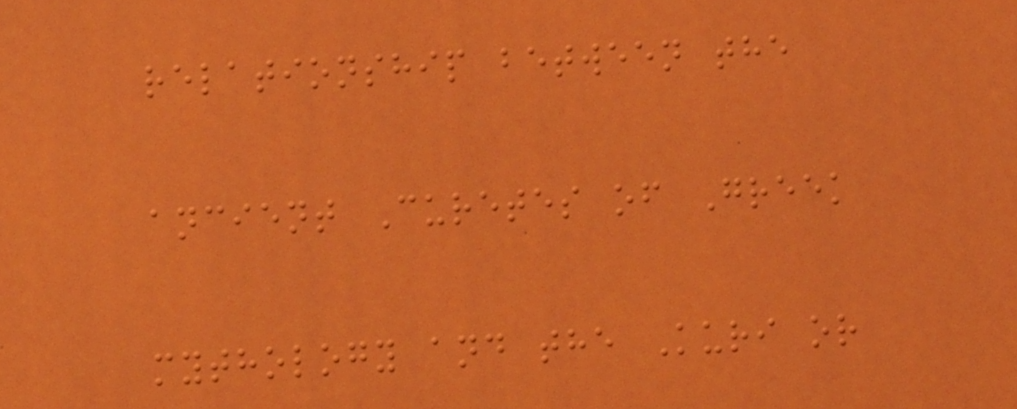relationship between the
ancient Curetes of Greek
mythology and the Kuri or
